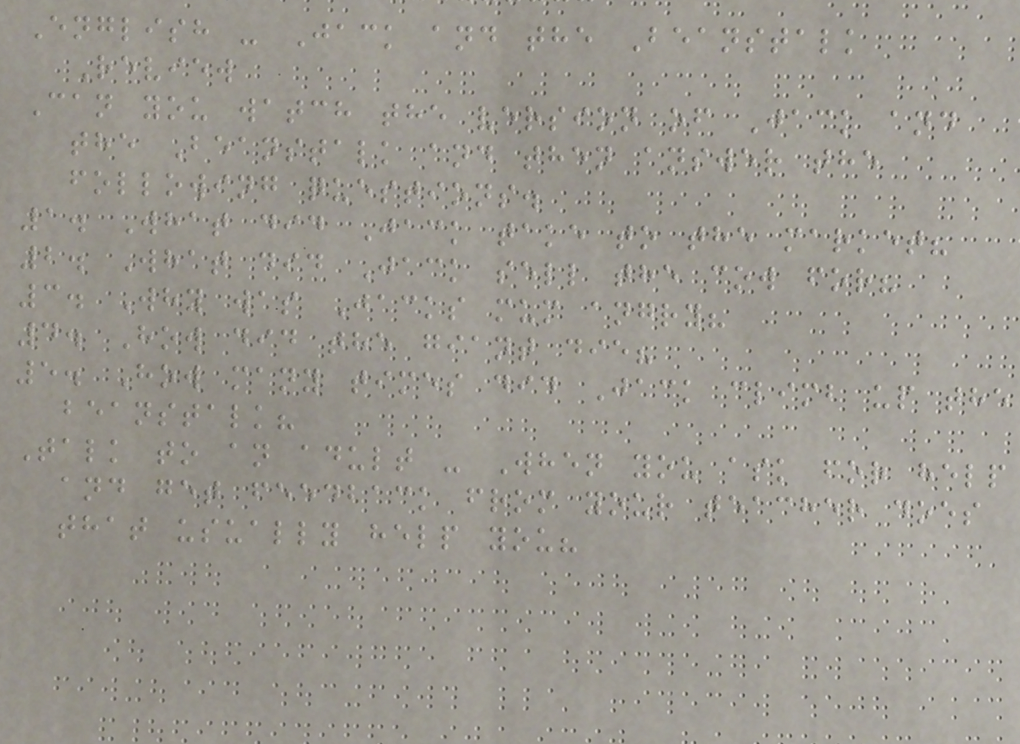English - Jack and the Beanstalk
Review
Can you watch the version of Jack and
the Beanstalk and then answer the
following questions.
1. What did Jack take to the market?
2. What did Jack sell the cow for?
3. Why was Jacks mum angry?
4. How did the giant die?
5. How many times did Jack climb up the
beanstalk?
Talk to an adult - When you ask for help
and get feedback from your teacher does
that usually help you?
